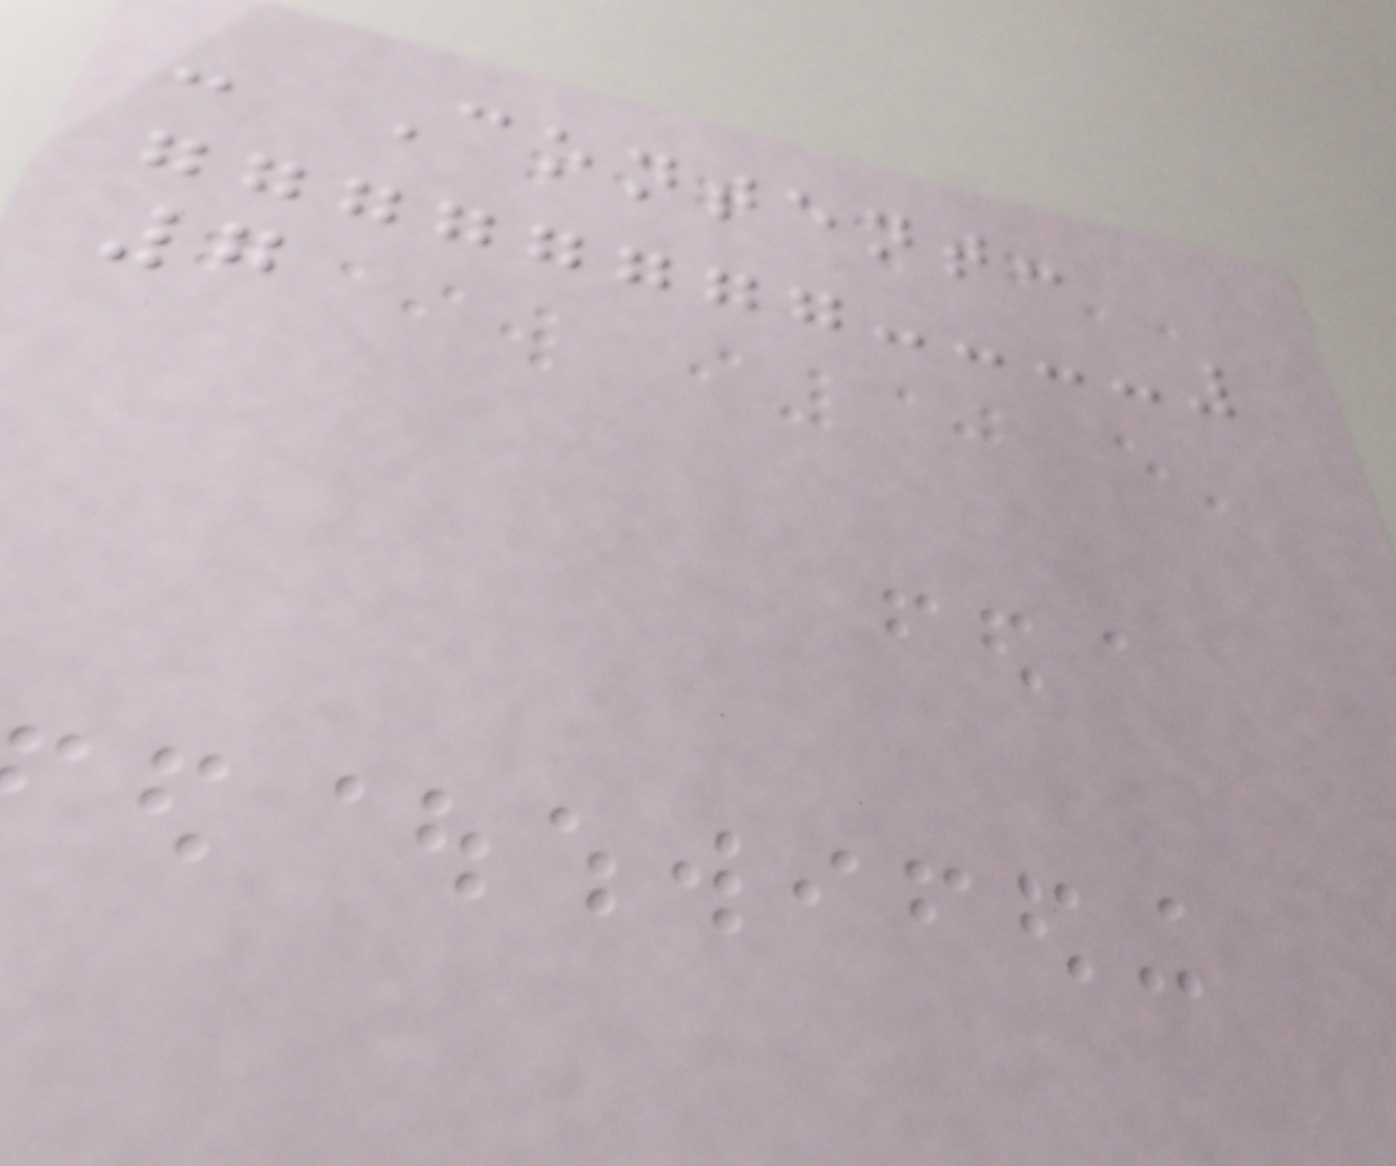- Content:
7
